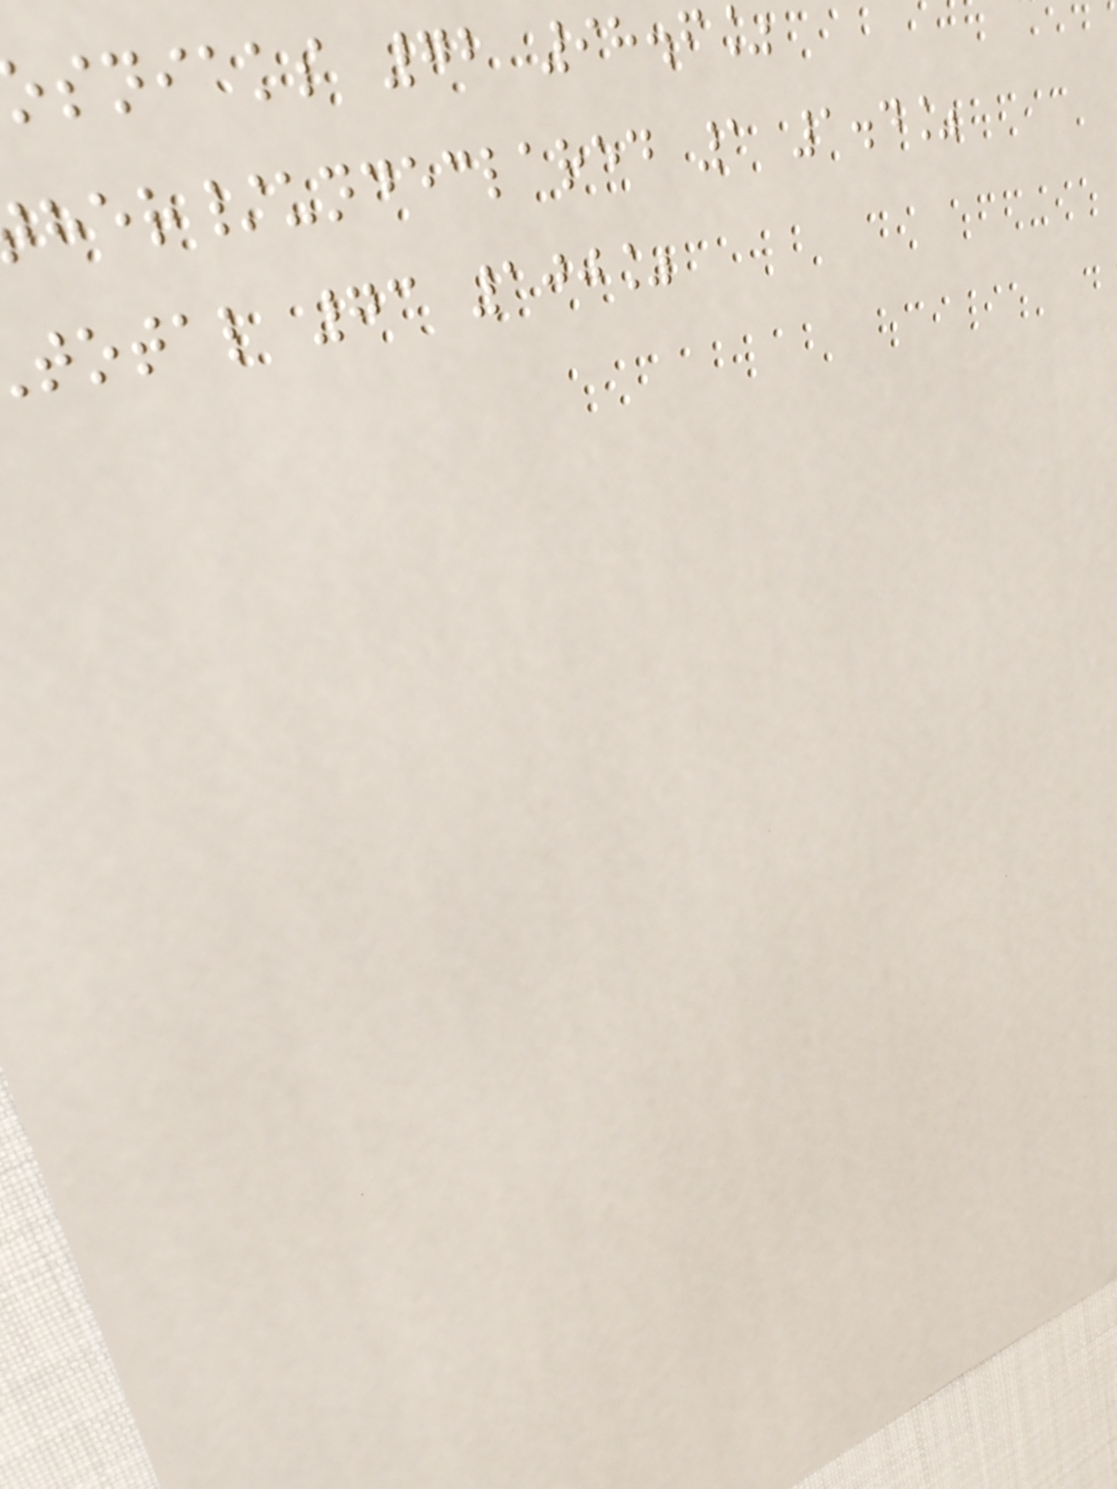sniaks 72 98.6%
her/undeclared 1 1.4%
total 73 100%
